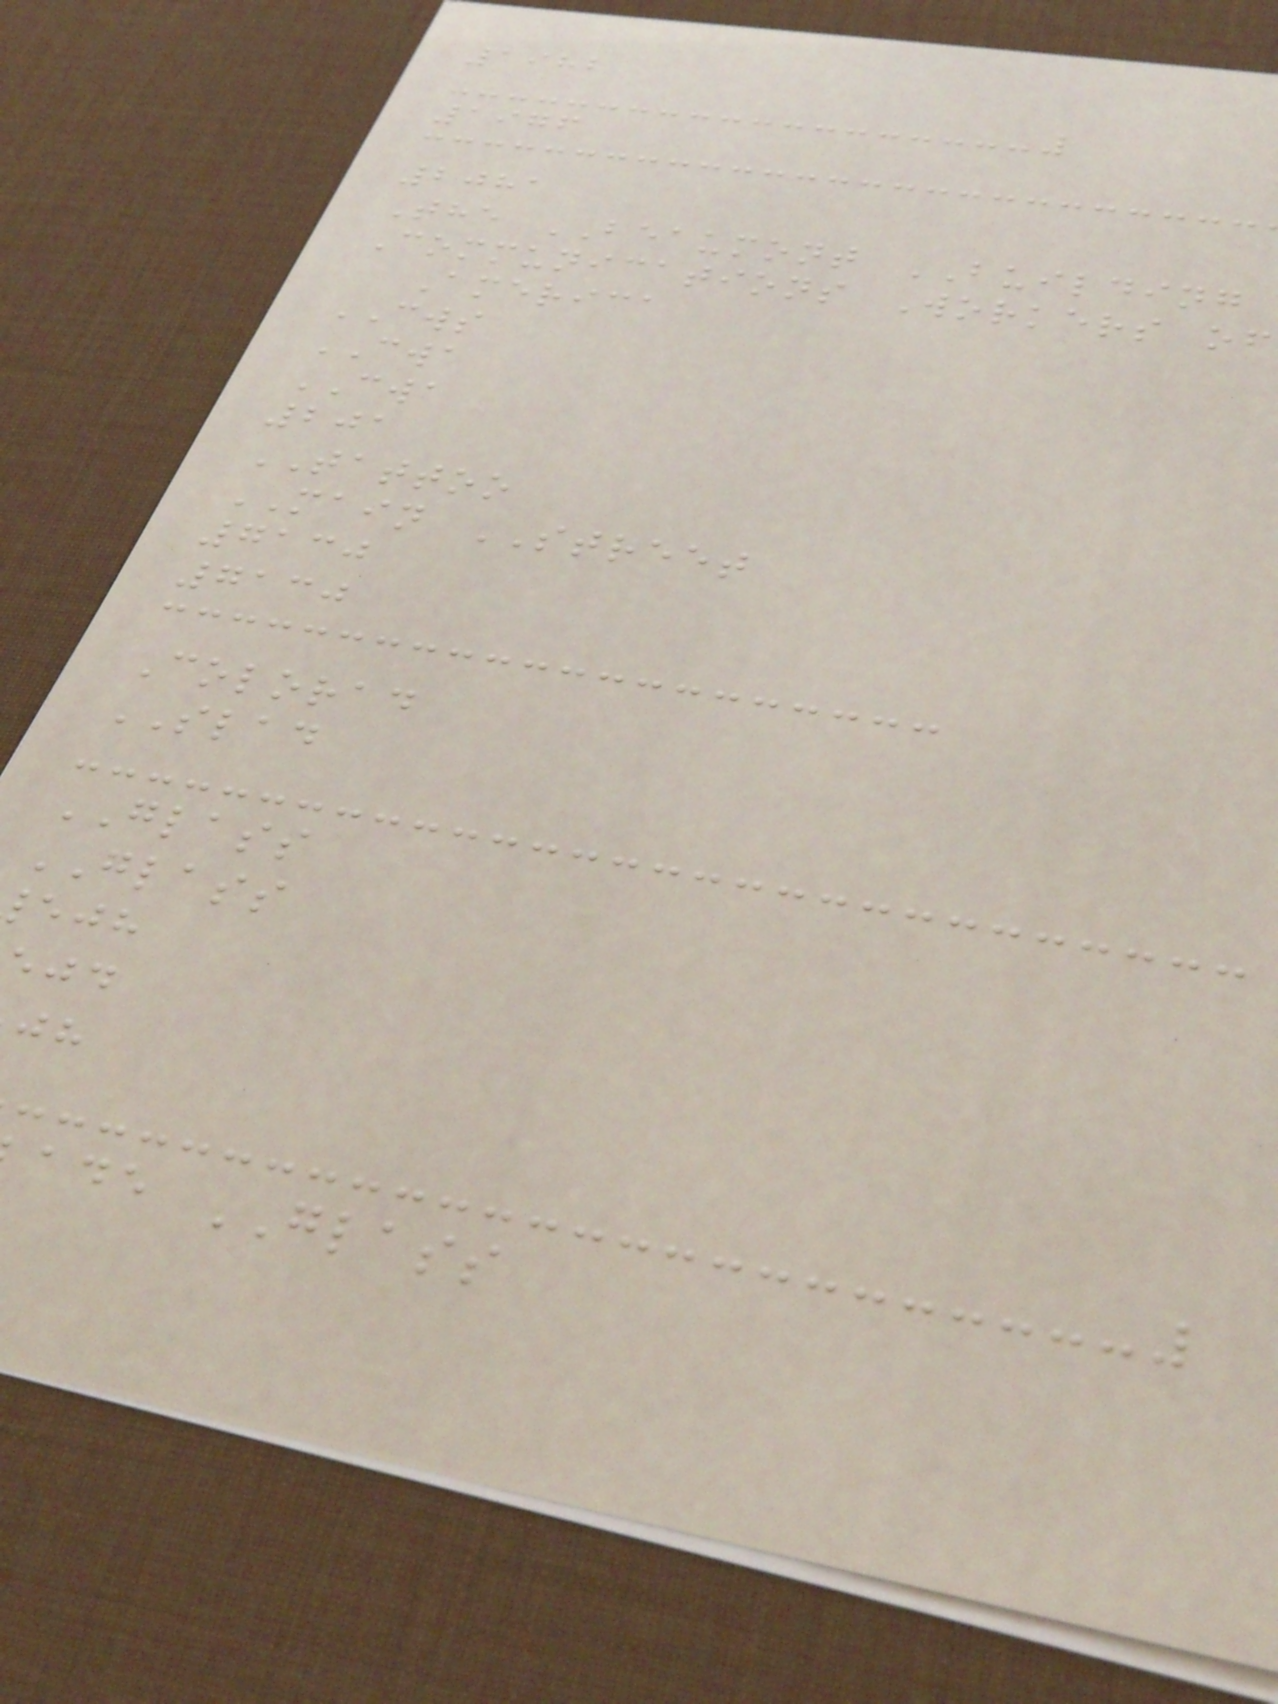1982
1976
2081
The BEAUMONT BUILDING
Communications Workers of
America
CWS
CWA
CWA
201
TATTOO
MAIN STREET
7130
7130
Colorad
SLAD
GLASS
GLASS
ade GLASS
